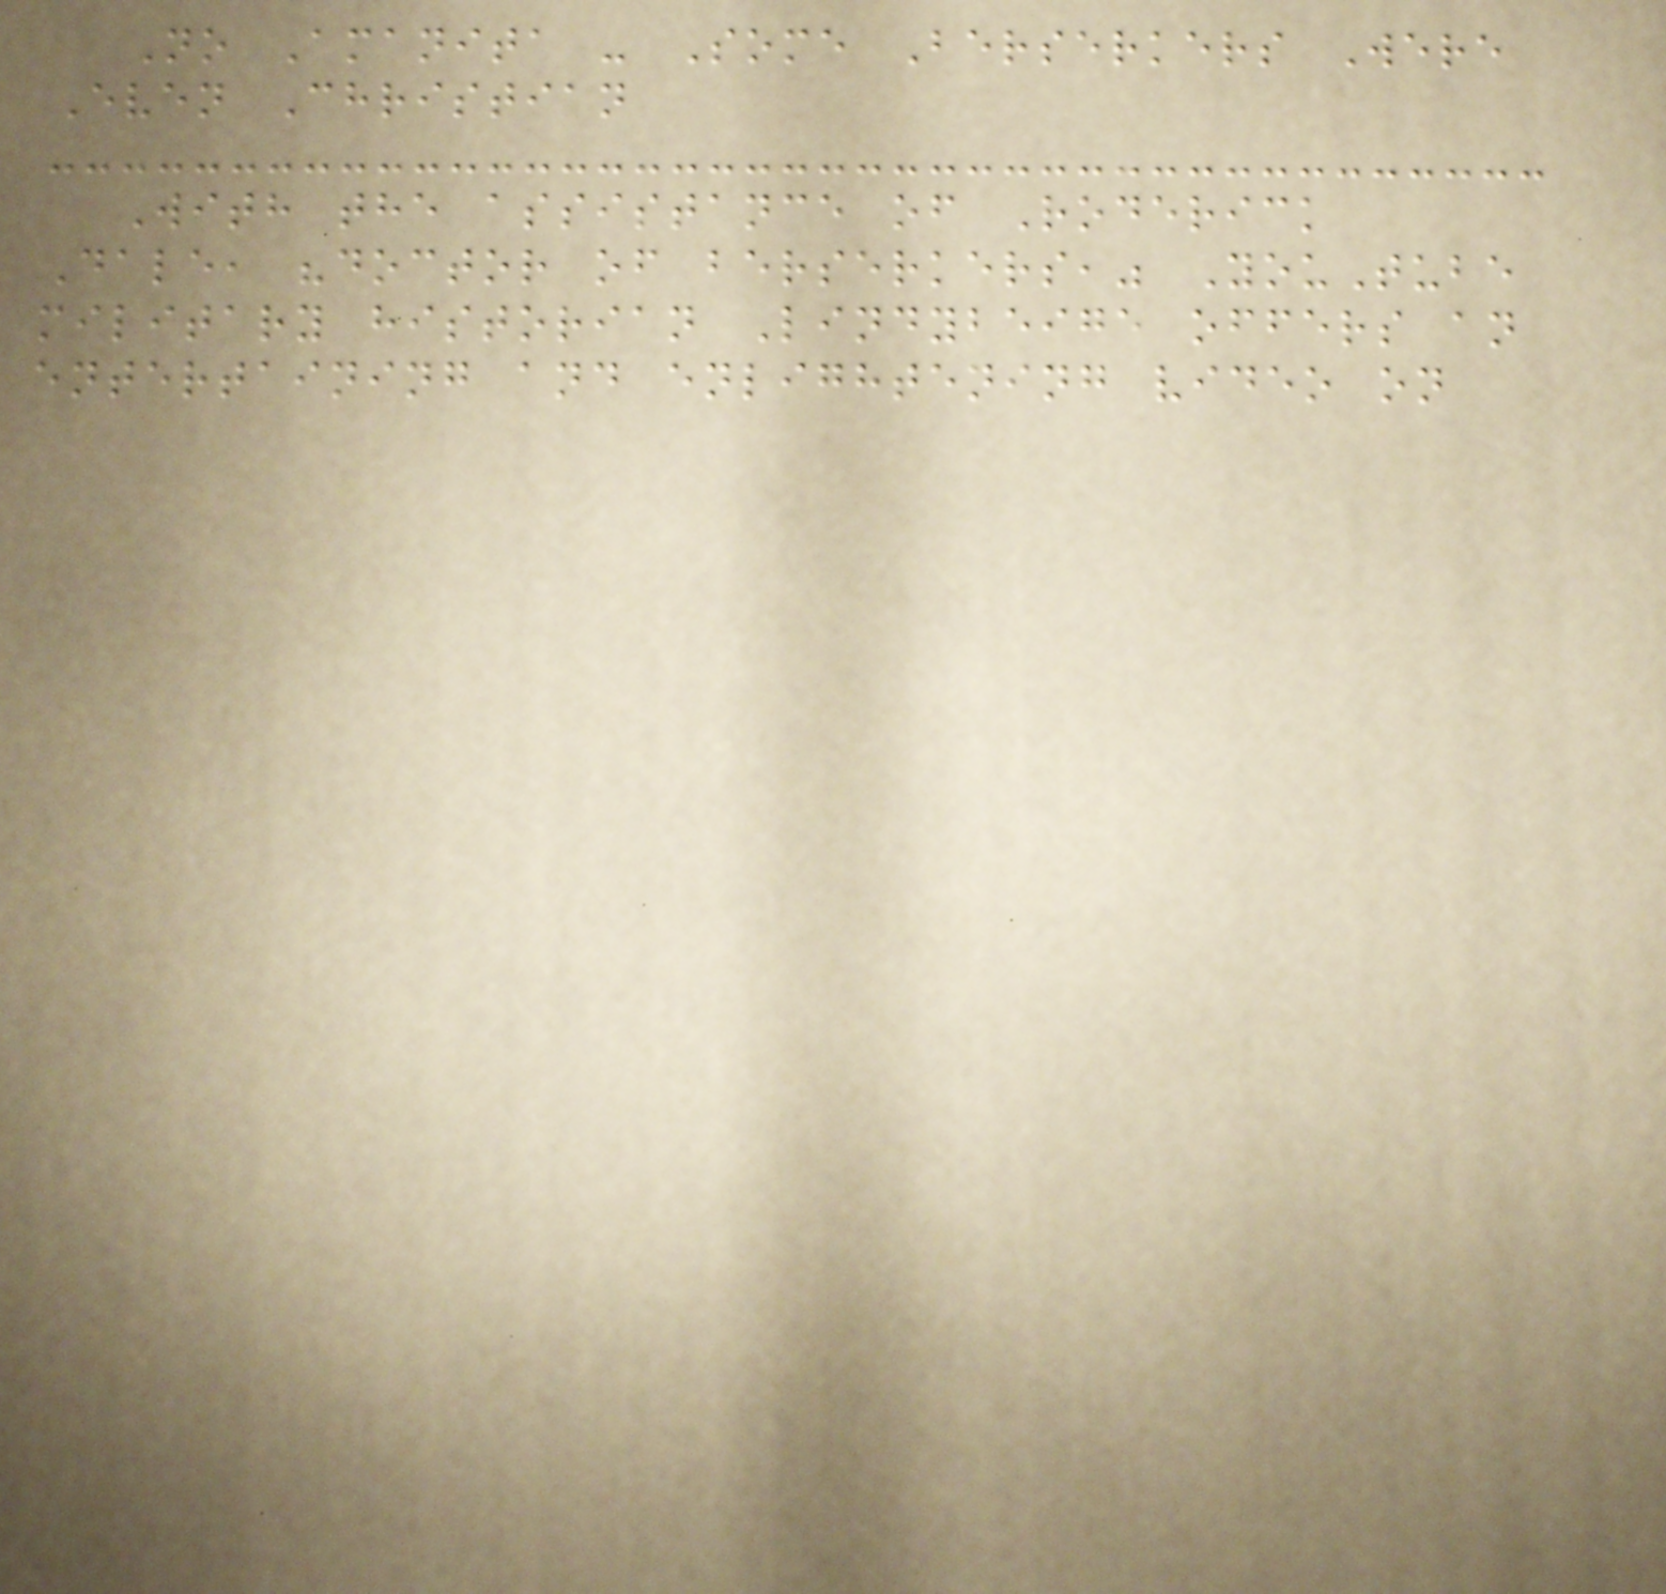No Amanita - Some Berserkers Were
Even Christian
With the assistance of Roderick
Dale, "doctor of berserkers," YouTube
military historian Lindybeige offers an
entertaining and enlightening video on
